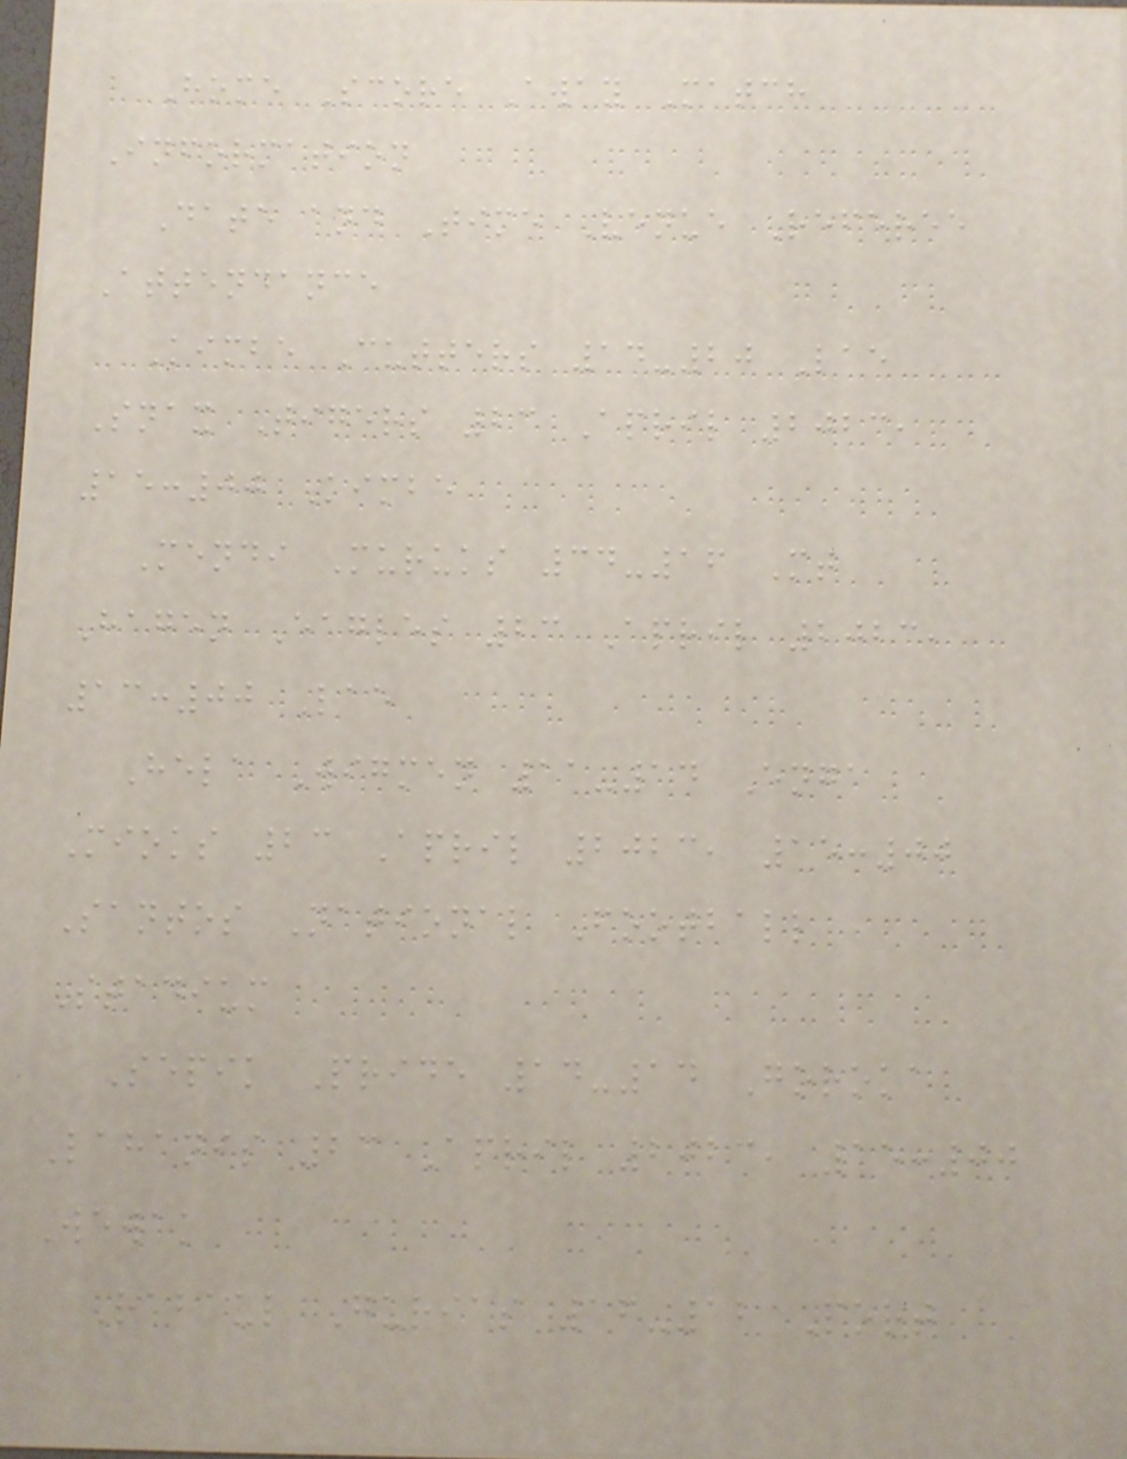Home Score Away Match
Information
Date and Time Venue Referee
Attendance
Kimbe Cutters 14-20 Lae
Snax Tigers 23 April 2023,
15:00 Kimbe
Mendi Muruks 34-16 Mt
Hagen Eagles 23 April 2023,
13:00 Lae
Hela Wigmen 11-14 Enga
Mioks 23 April 2023, 15:00
Santos National Football
Stadium
Sepik Pride 14-14 Goroka
Lahanis 23 April 2023, 15:00
Wewak
Rabaul Gurias 16-12 Port
